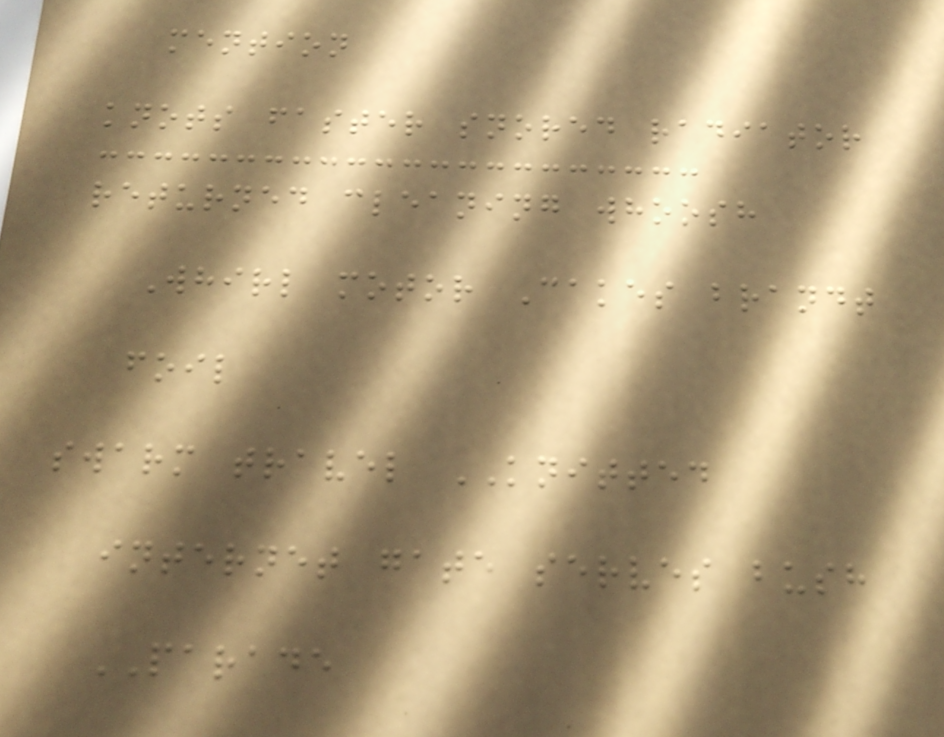mention
knots faster snored radiator
returned cleaning whoosh
Whirl motor Cakes brandt
foil
swarm travel KNITTED
internet gate serves bush
PARADE
